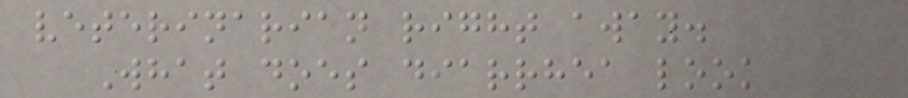veterinarian right away.
What does diarrhea look
